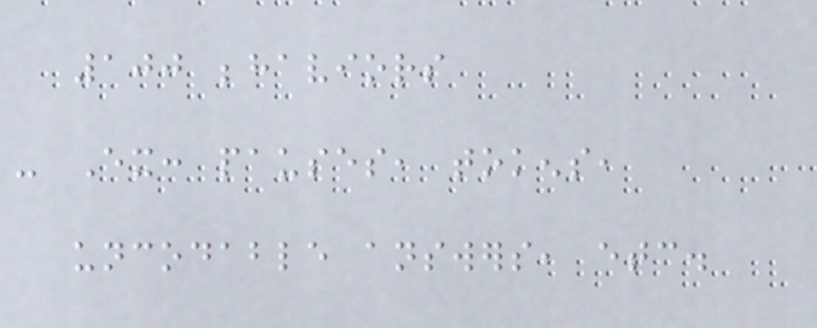100 behaviors
- Ex: pauses, tokens,
uncodable answers, etc.
